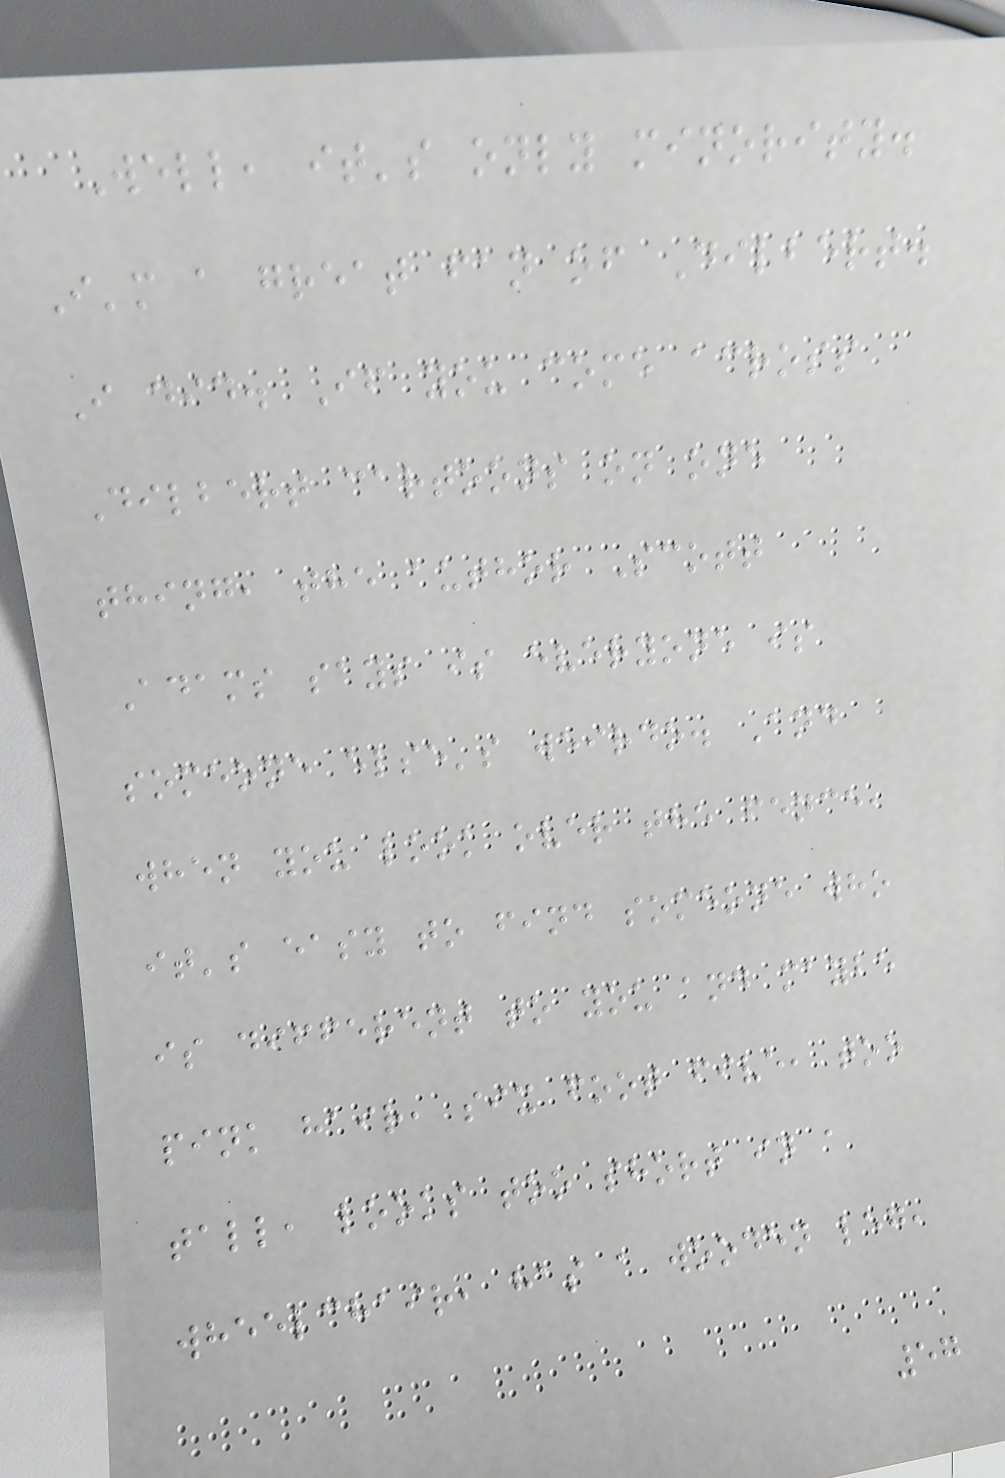Well, it's only minority.
I'm a great fan of Dilbert.
I did. If you come across
Dilbert cartoons on one
thing, the author Scott
Adams says is everyone is
someone else's weirdo. And
when you look over the fence,
it's easy to find someone who
is different to you and maybe
pink hair, six foot five, too
tall, looks too short in a
wheelchair, has a wooden leg,
57
